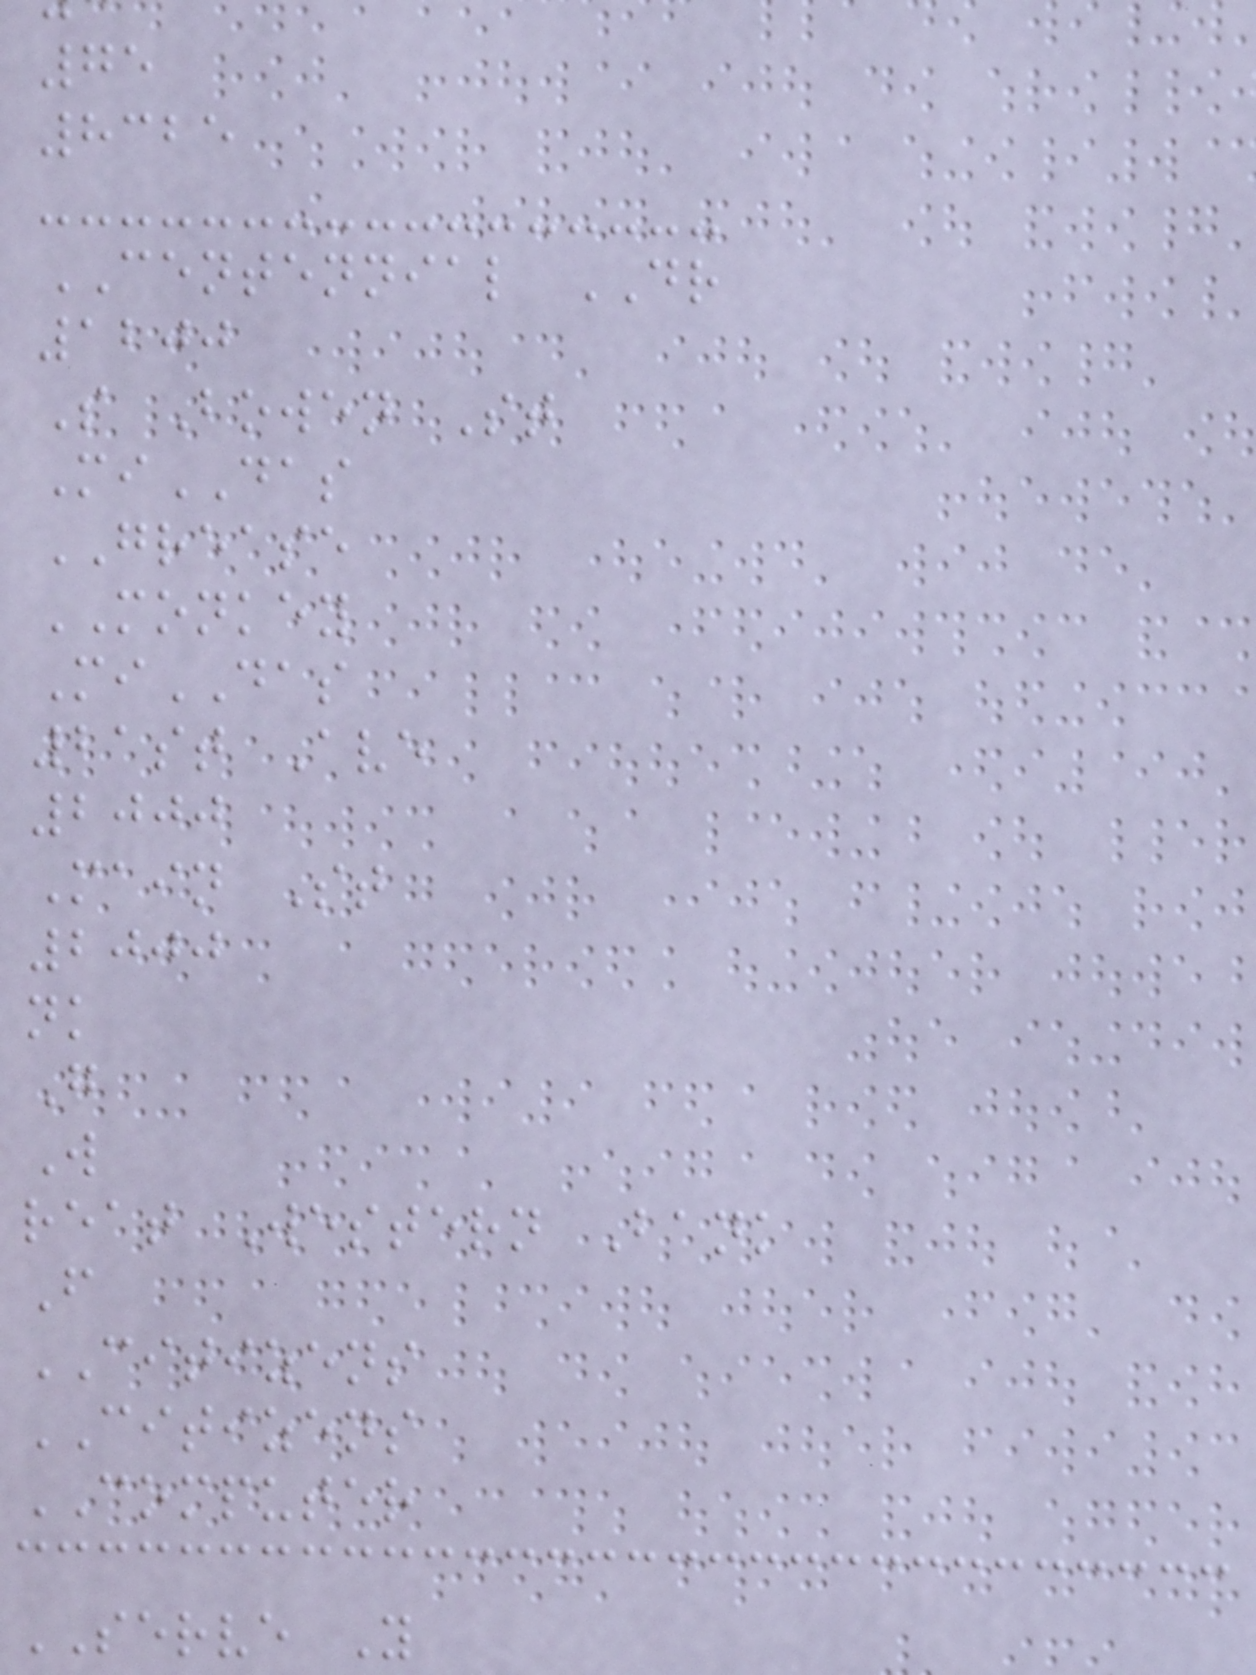75
8325
CENTENNIAL DR
1200
S Bowen St
MiDAS
GREASE
MONKEY
MiDAS
21st Ave
2000
Main St
2000
nk
G
W
reat Western Bank
F
CITIZENS
CITIZENS
COMPUTER
SERVE Y
